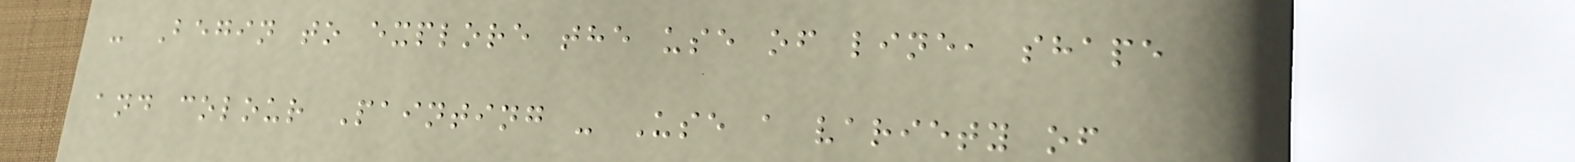- Begin to explore the use of line, shape
and colour Painting - Use a variety of
